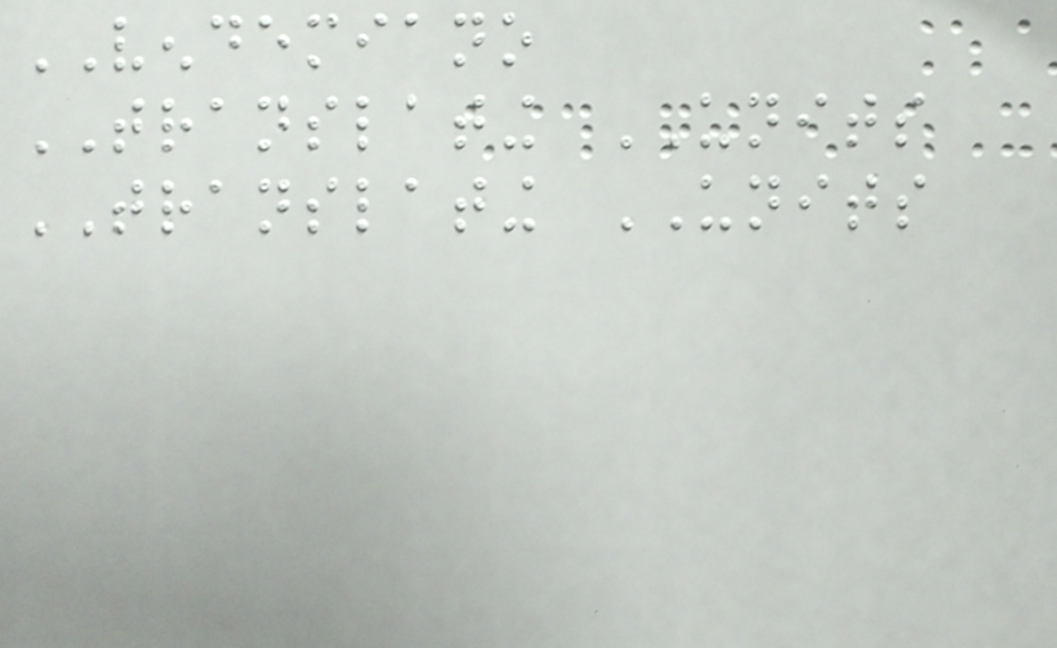VENDEMIANO
TRANSLATING UNITS
TRANSLATING UNITS
